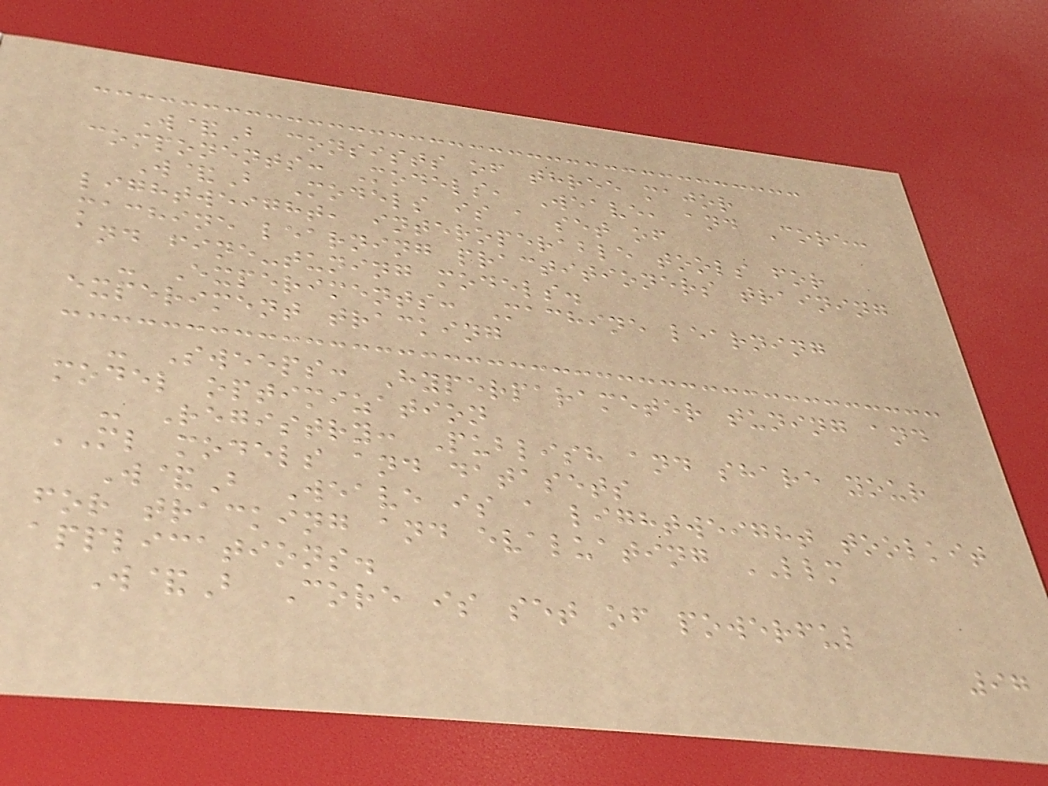W&B consists of three major
components: Models, Weave, and Core:
W&B Models is a set of
lightweight, interoperable tools for
machine learning practitioners training
and fine-tuning models.
- Experiments: Machine learning
experiment tracking
- Sweeps: Hyperparameter tuning and
model optimization
- Registry: Publish and share your
ML models and datasets
W&B Weave is a lightweight toolkit
for tracking and evaluating LLM
applications.
W&B Core is set of powerful
97
